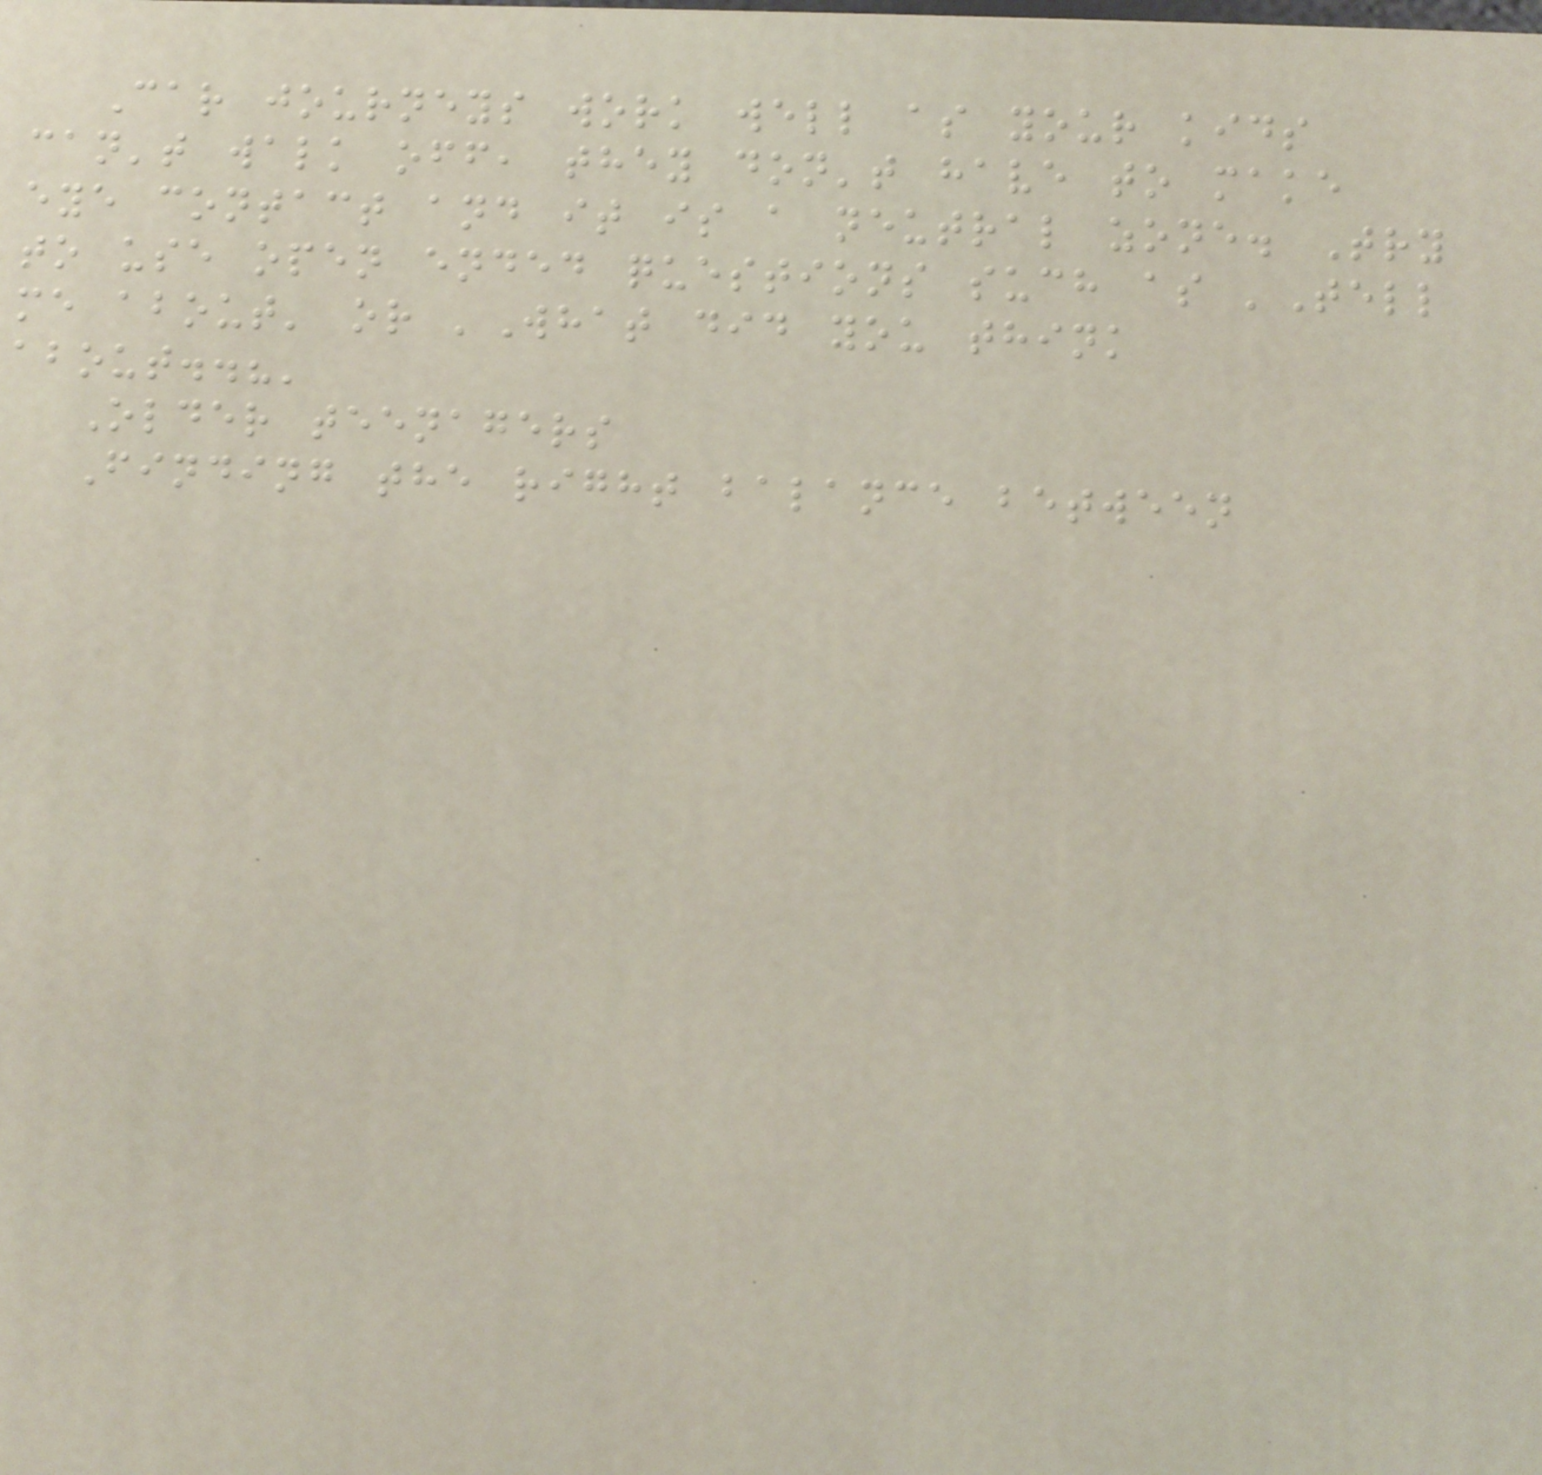Car journeys work well as your kids
can't walk off, they don't have to make
eye contact and it is a neutral zone. Try
to use open ended questions such as 'Tell
me about' or 'What did you think
about..?'
Older teenagers
Finding the right balance between
